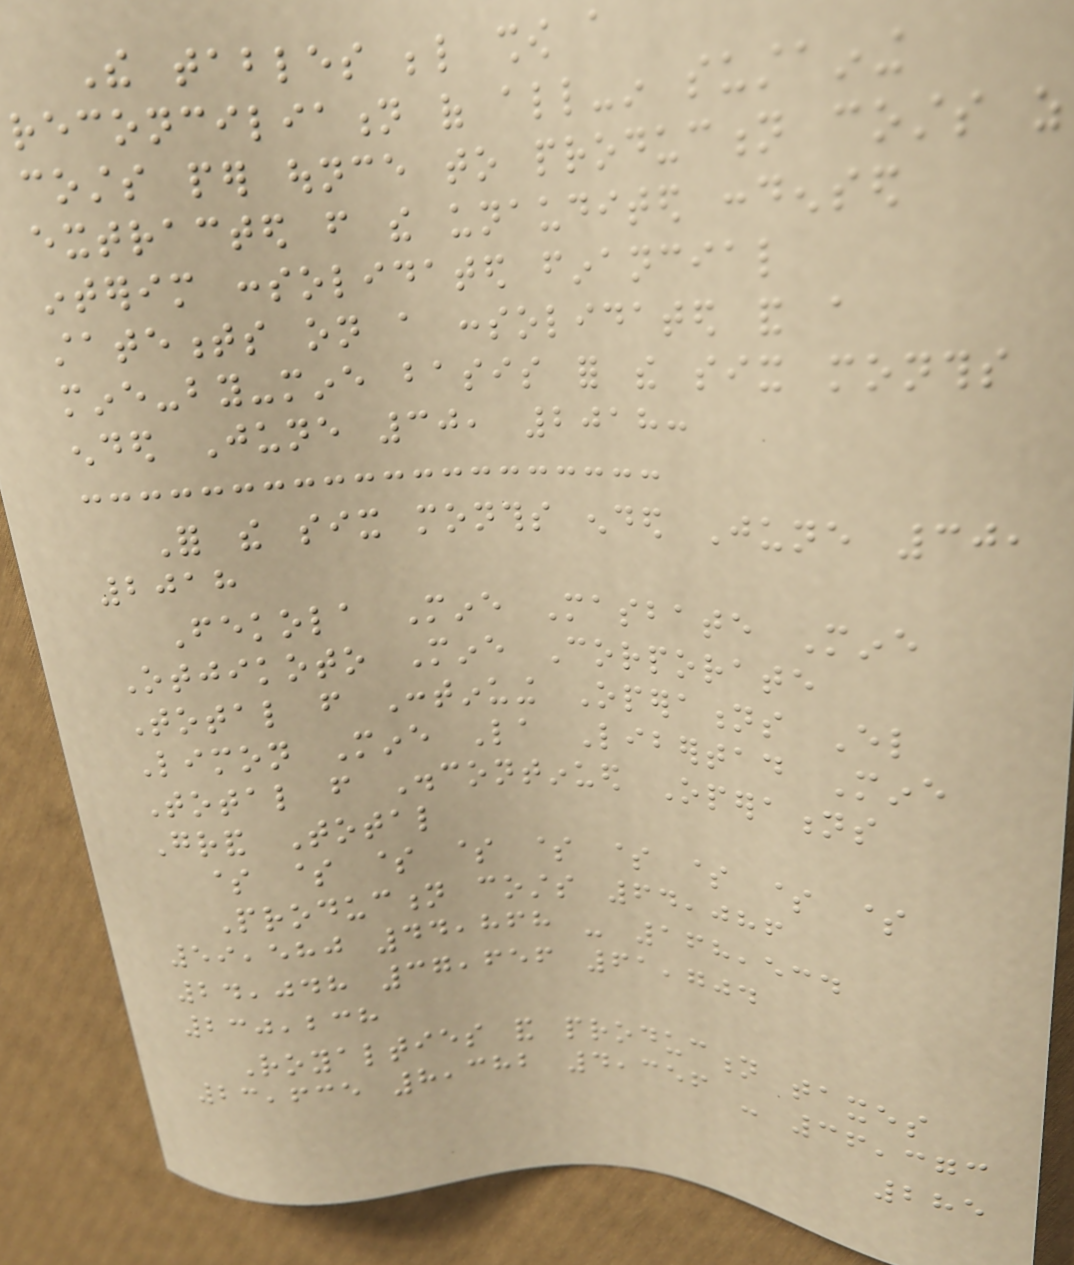The tables below show a
reconciliation of all-in sustaining
costs per ounce to production costs as
extracted from the unaudited condensed
interim consolidated financial
statements on a consolidated and a
mine-by-mine basis for the six months
ended June 30, 2018:
For the six months ended June 30,
2018
Fekola Mine Masbate Mine
Otjikoto Mine Corporate
Total from Continuing Operations El
Limon Mine La Libertad Mine
Total from Discontinued Operations
Grand Total
$ $ $ $ $ $ $ $ $
Production costs 64,086
59,580 44,868 - 168,534
24,048 37,656 61,704
230,238
Royalties and production taxes
23,635 8,382 4,356 - 36,373
285
